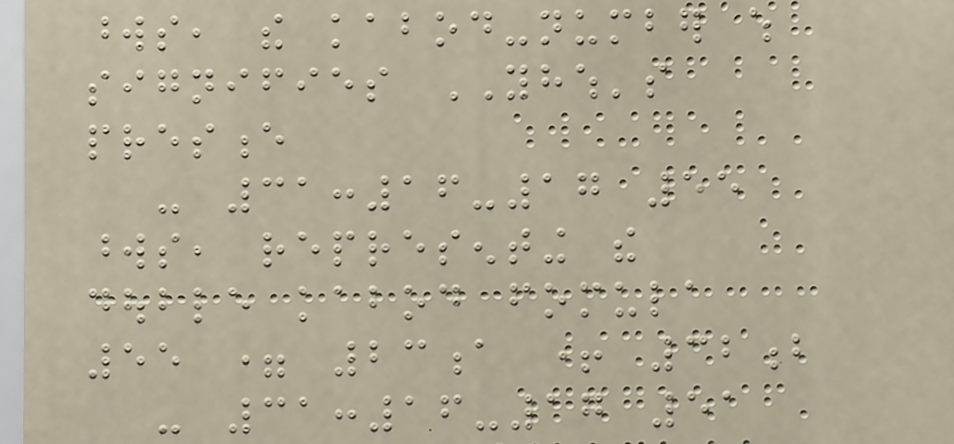words, the kabod-number which
signifies YHWH's
presence
- 31:16-17 55
words, representing the
double kabod fomula
55 = 23a + 32b
- 31:16-17 51
